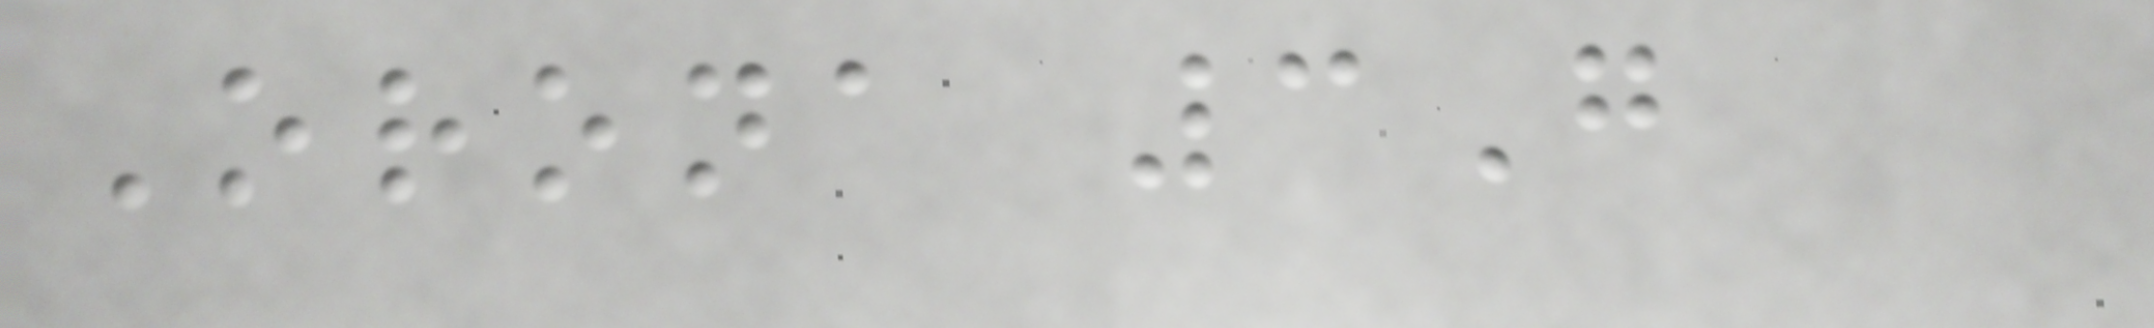Orona 3G
